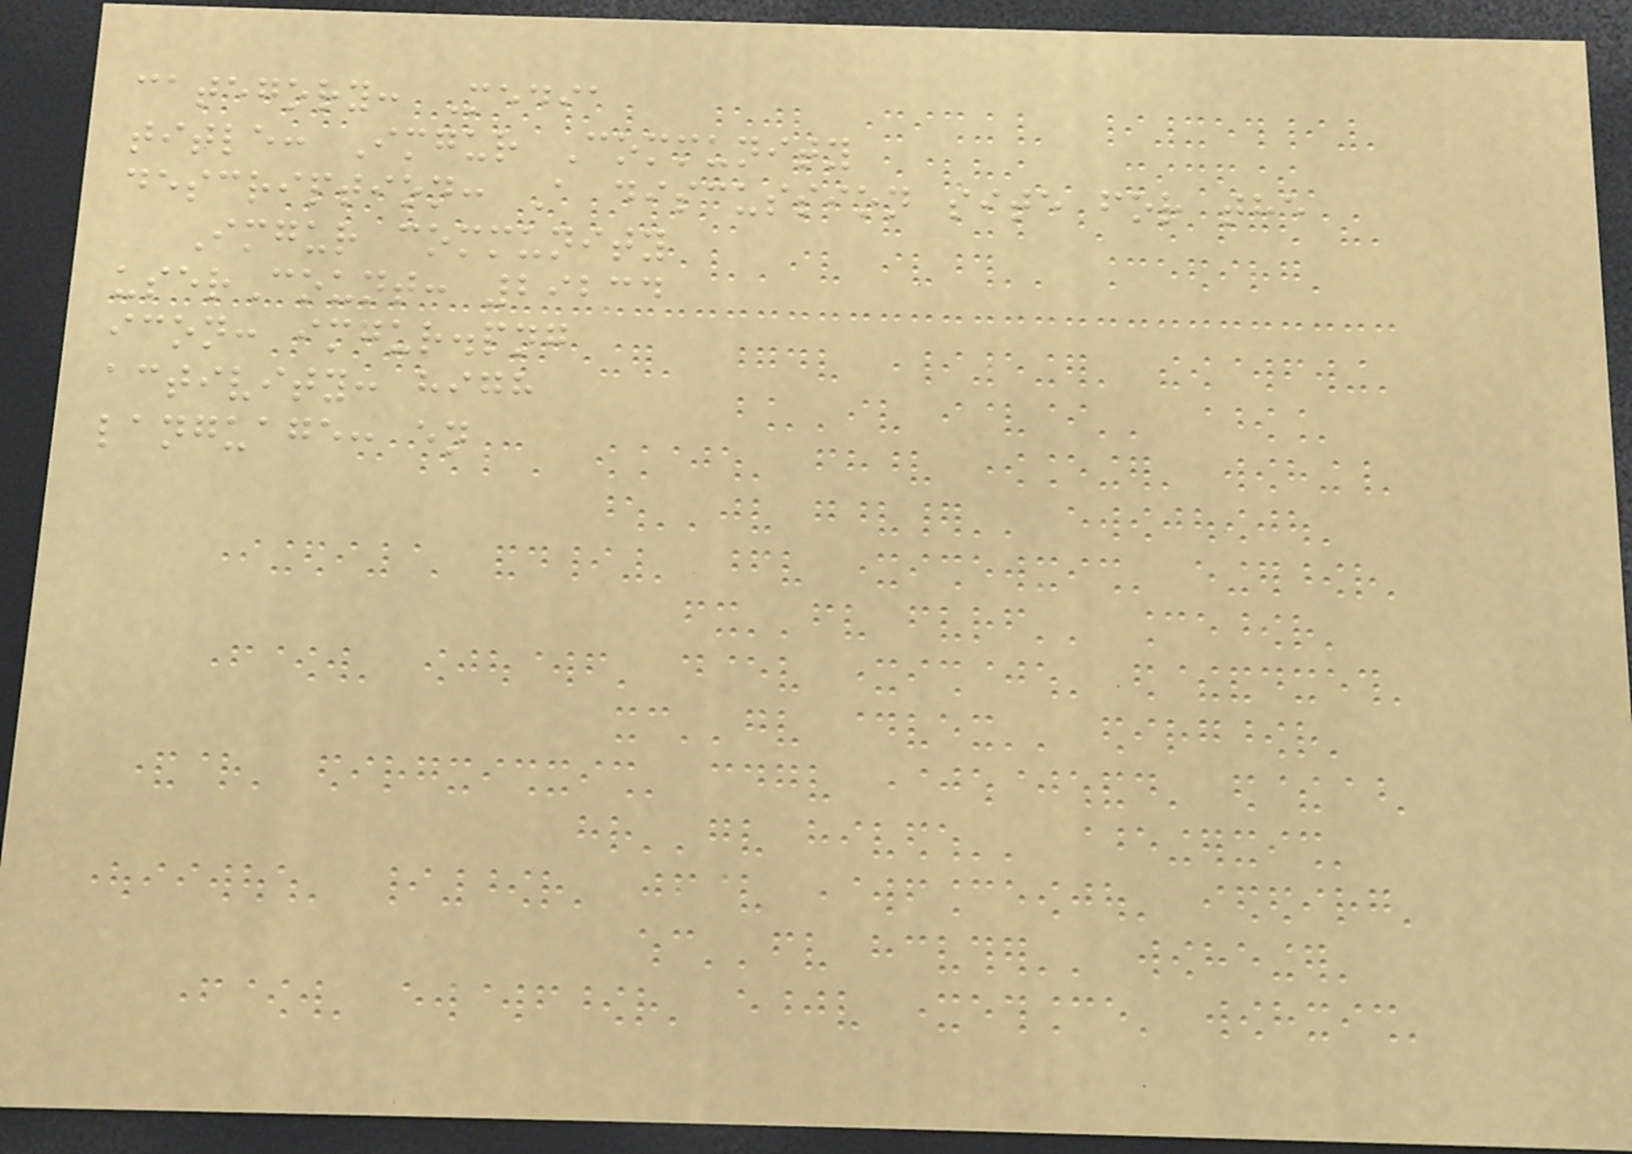category: Media
title: Imgur Community
description: A discussion site for the
Imgur community
userCount: 29234
icon: imgur.png
activity: high
language: en
